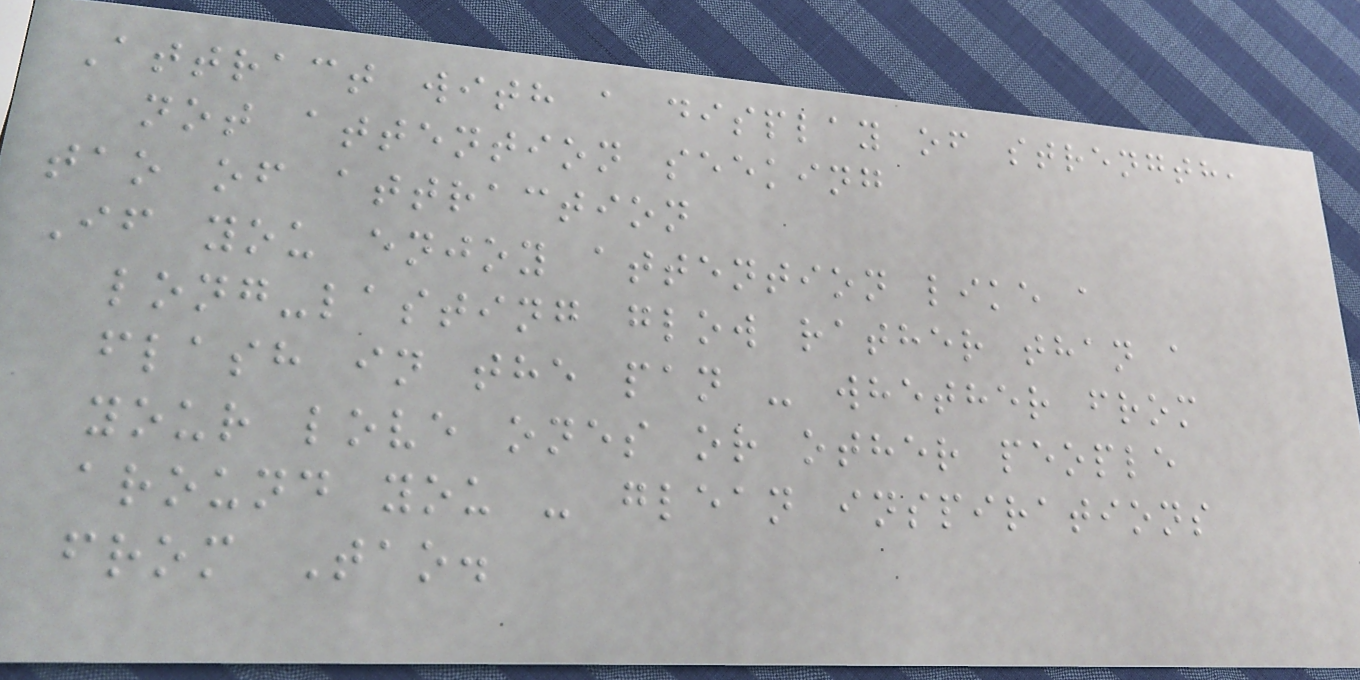Attract with a display of strength,
not attention seeking
tao of attraction
If you enjoy attention like a
long-lasting glow rather than a
flash in the pan - whether from
your love ones or other people
around you - glean inspirations
from Tao.
